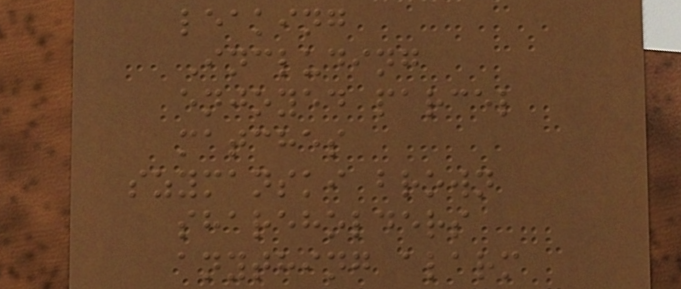leaking
Including
enjoyed parcel
matches
szymanski brown
shareholders
anything alarm
